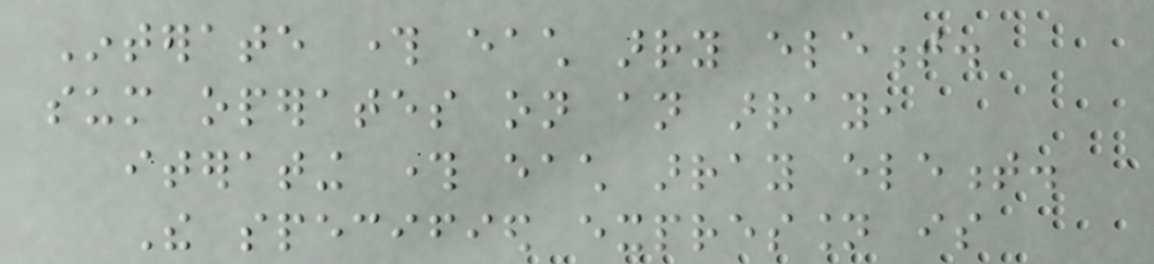Interate through each arry element.
sum operates on an array,
iterating through each array element.
The specified expression is
